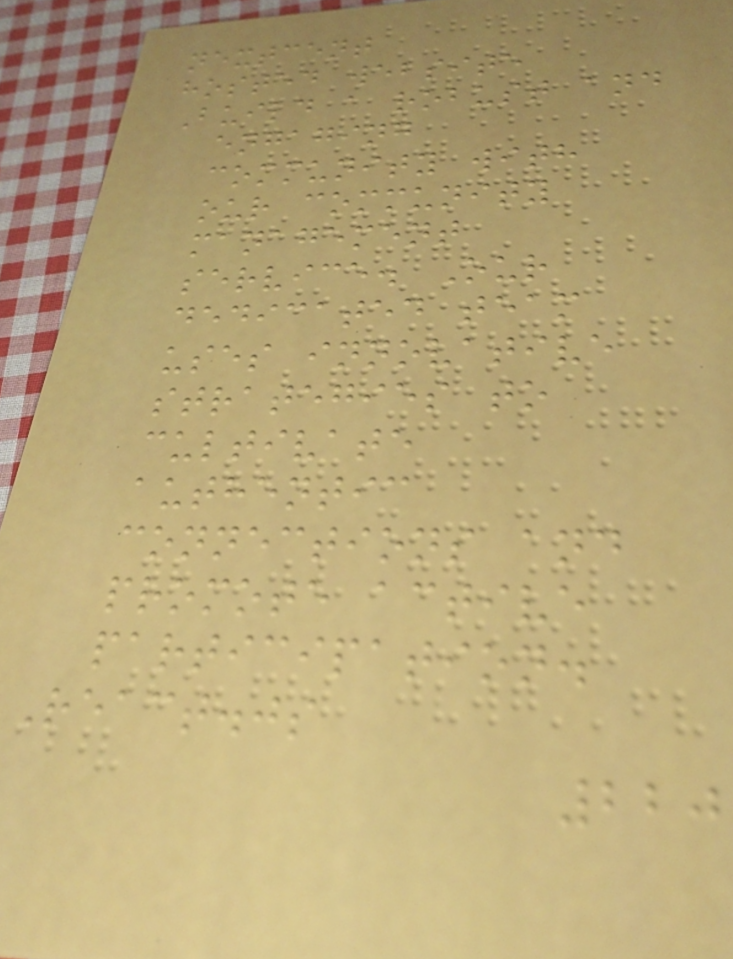nextcent
hosted website
Build a robust and
engaging
community with
our community
management
service. Our
dedicated team
uses innovative
strategies to
cultivate
authentic
connections and
promote active
participation.
React.js
220
